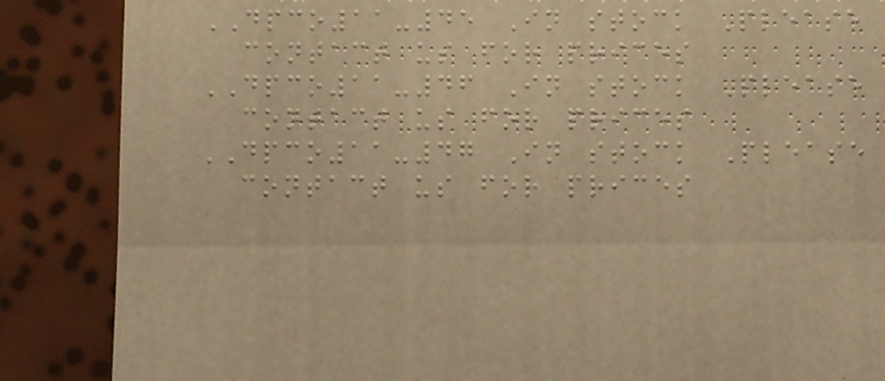DPCO11-45 In stock Please
contact us for prices
DPCO11-46 In stock Please
contact us for prices
DPCO11-47 In stock Please
contact us for prices
